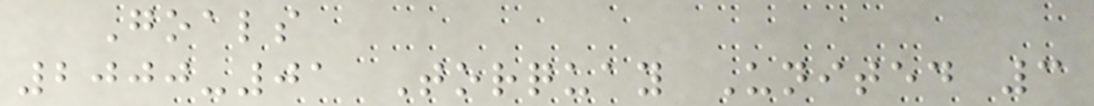Goals
2000-01 Torquay United 3
